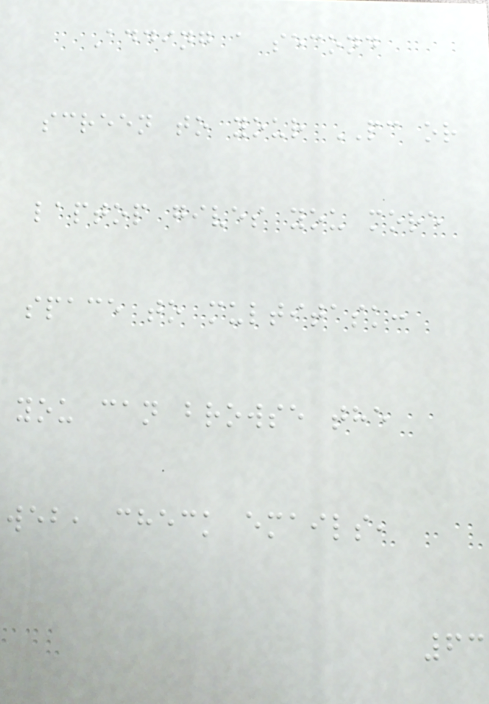Adding a second
screen to your PC or
laptop gives you more
space to multitask:
you can browse the
web, check emails,
63
